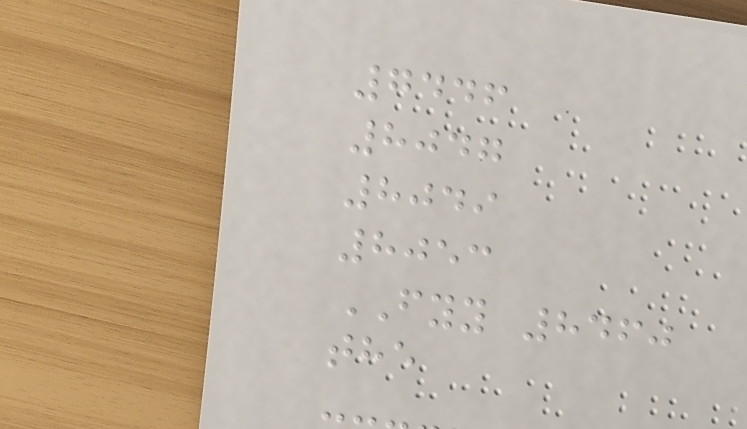7446
8047
8049
8053
FYY 8460
the
